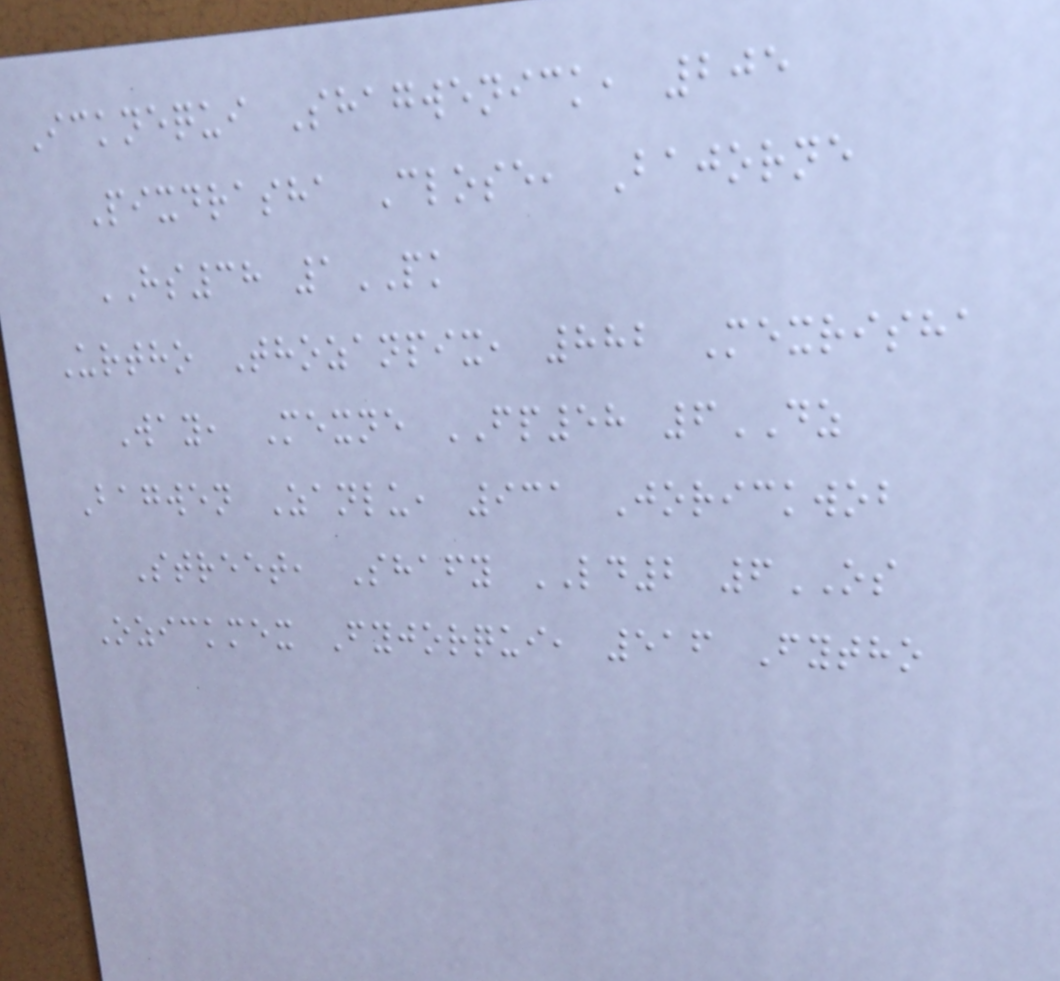Icknequi Shagwenick, 205
Pixdrasha Close, Bajorne
HS38 1PK
Urtho Thozanpix, 882 Mexrisha
Way, Mexne FP58 6DZ
Bagwen Zanlu, 931 Jorickwob
Street, Shafy LD2 6OS
Ozickmex Fyjorqui, 516 Fytho
